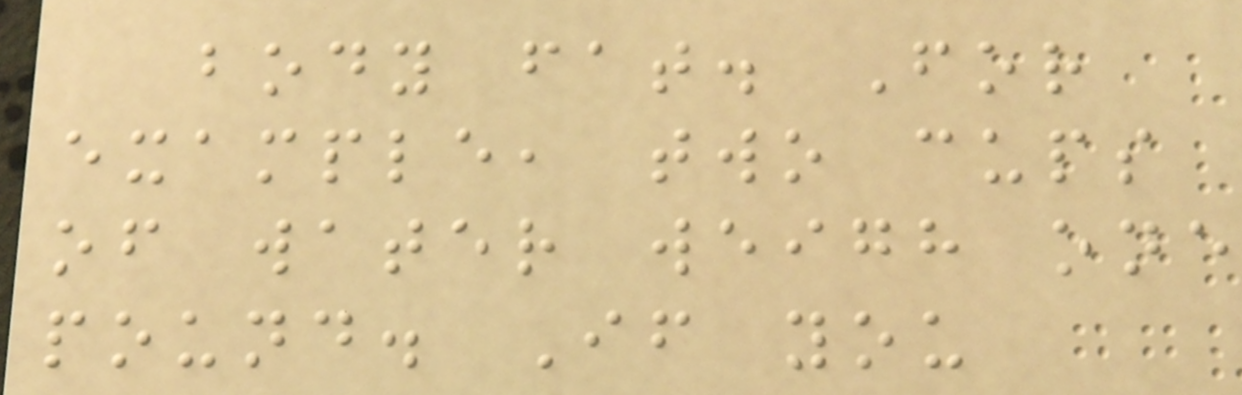body fat. For
example, two cups
of water weigh one
pound. If you
